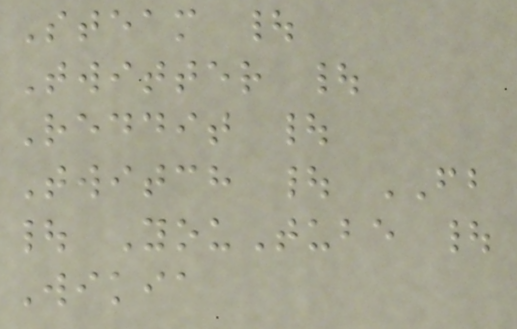Steam |
Twitter |
Reddit |
Twitch | FB
| YouTube |
Wikia
